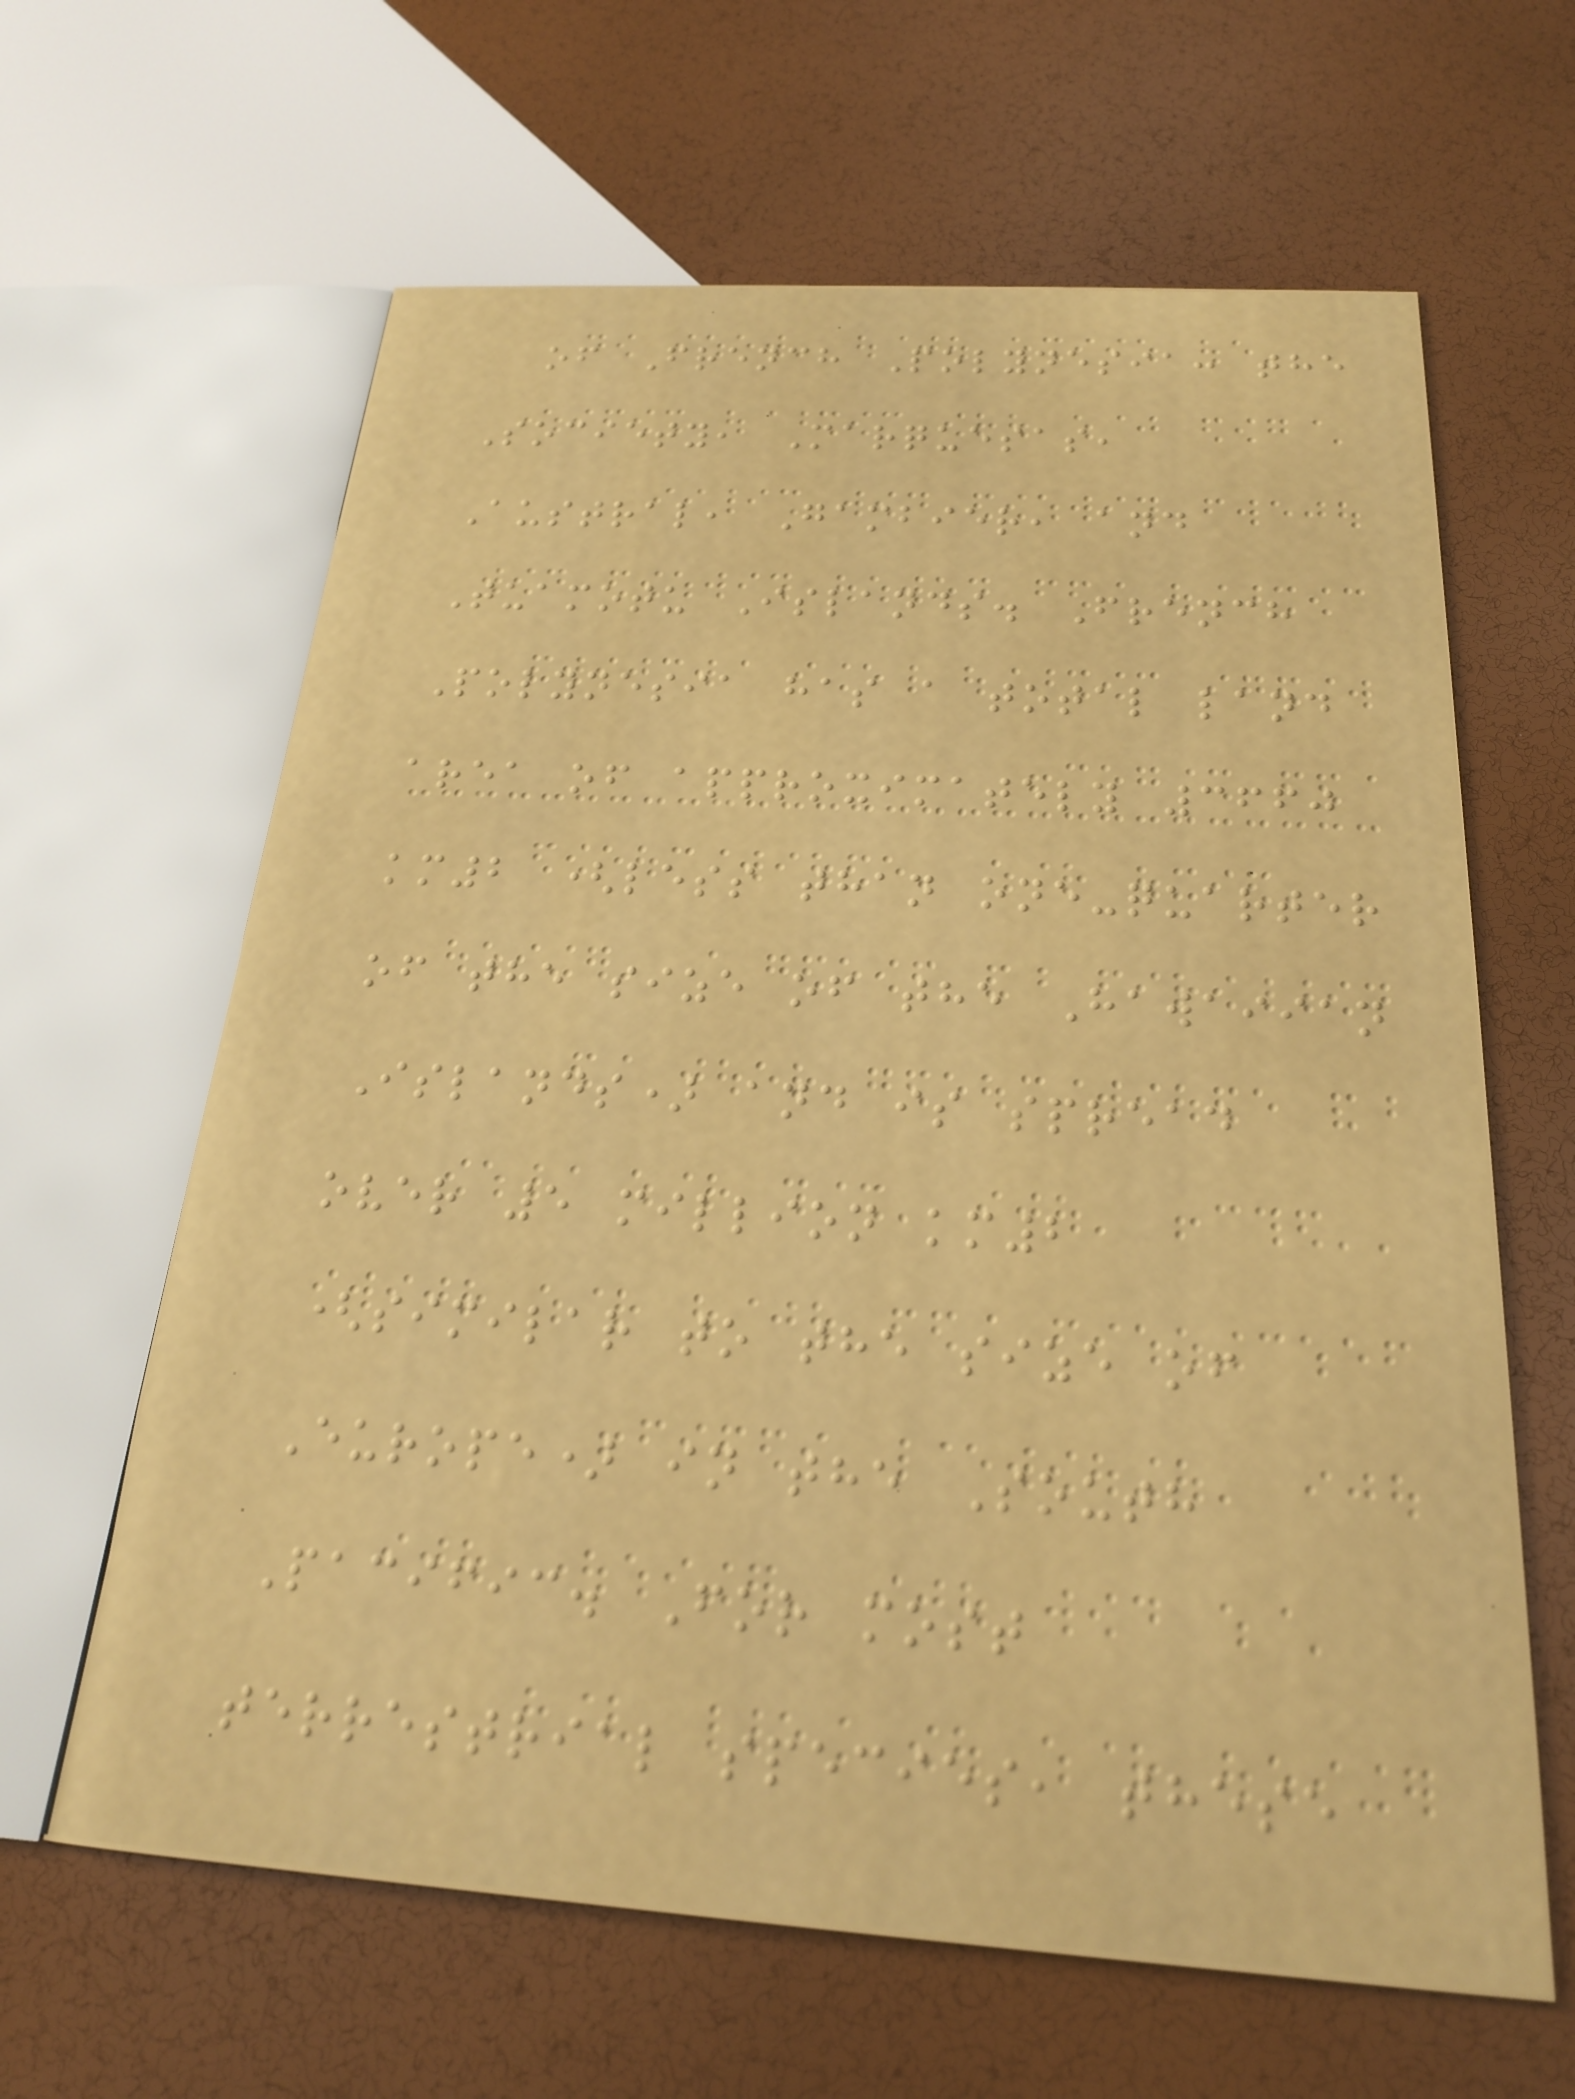of French Polynesia: the
Society, Marquesas,
Austral, Gambier, and
Tuamotu Islands. French
Polynesia has a total land
area of approximately 3660
km2 (less than one-quarter
of the size of the Hawaiian
Islands) and is spread
over 5 million km2
(similar to the size of
Europe) in the South
Pacific. For most
terrestrial species, these
